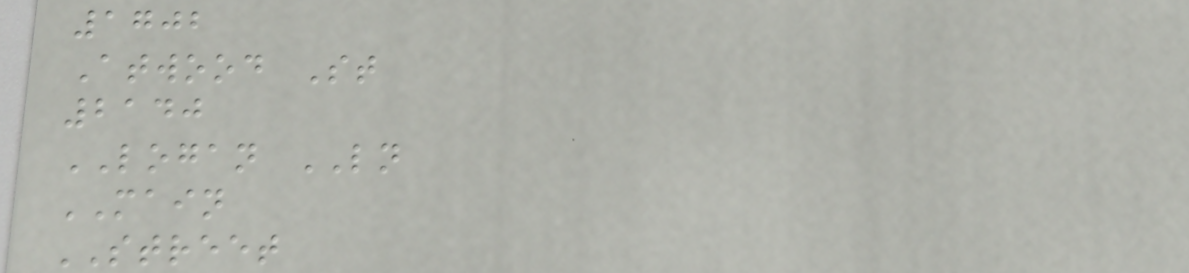1702
Atwood St
2140
LOGAN LN
MAIN
STREET
